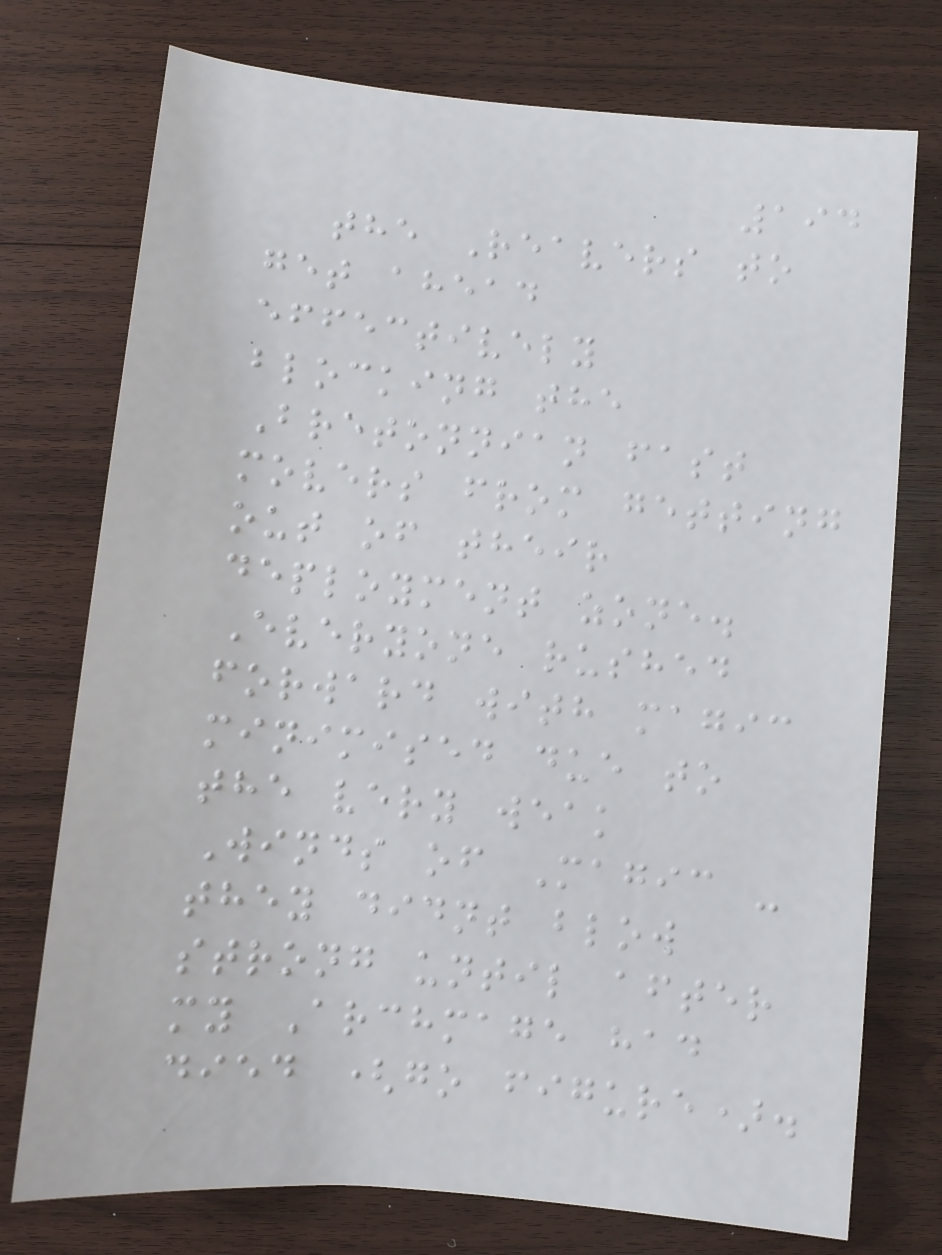194
the Reavers to
get ahead
effectively
blocking the
Bretonnian fast
movers from getting
out of their
deployment zone.
Everyone rushed
forward with magic
minimised due to
the very weak
Winds of Magic -
they didnt blow
strong until after
my Archmage had
died (go figure).
